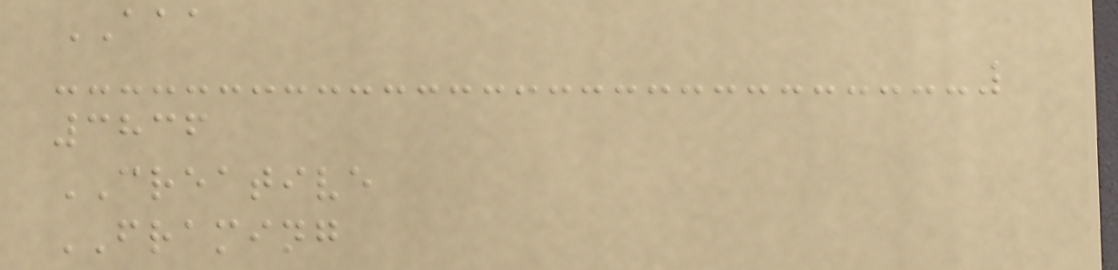AAA
3836
CREATIVE
FRAMING
